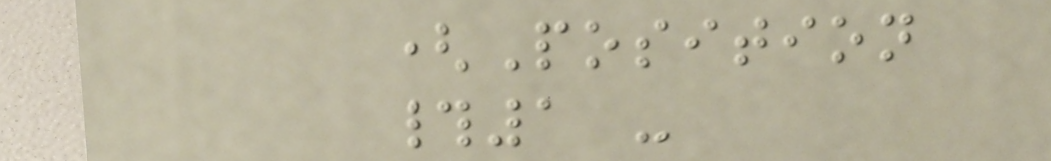(Position
#1 -
